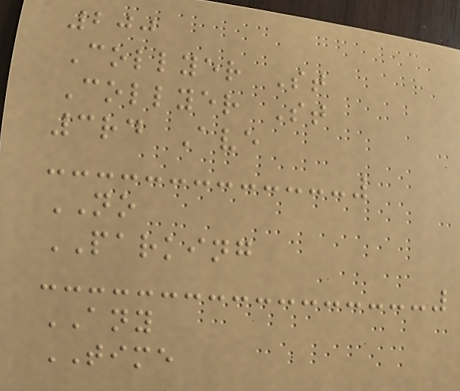200
Collyer St
Collyer St
3rd Ave
NO
PARKING
ANY
TIME
